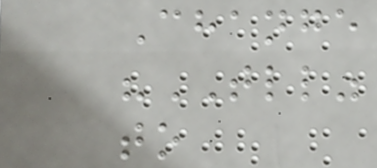Change
"TLL"
to
